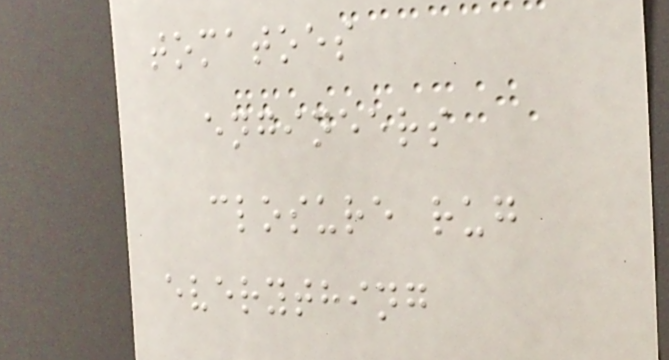tomatoes
engineers
closure rug
everything
